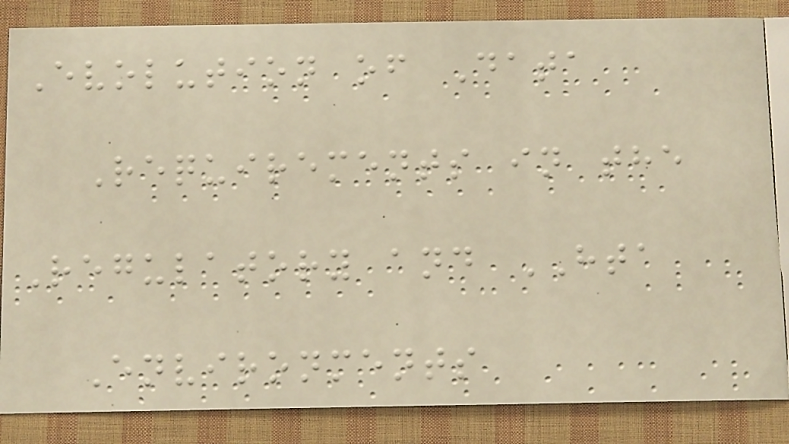Evolution of Data
Requirements in the
Regulatory and HTA
Environments
